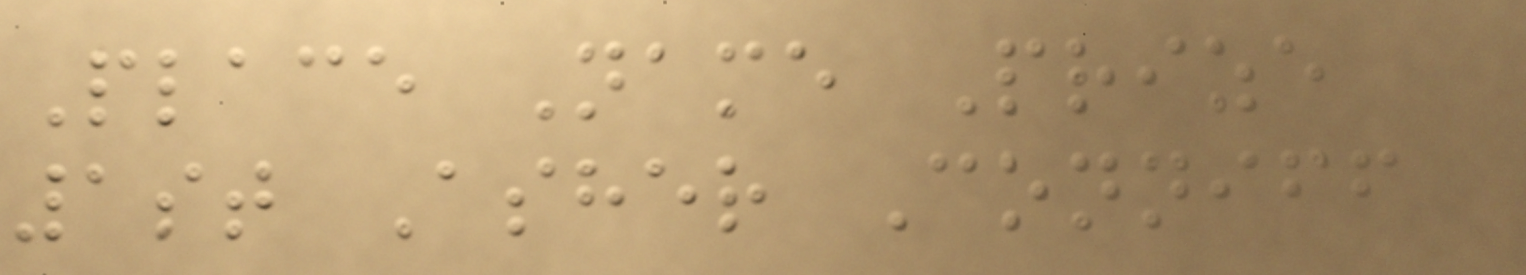Place Name Prize
1st Asher Conniff
